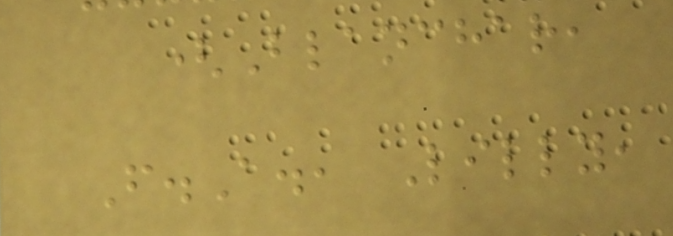(Blanchar,
F.A., Lilly,
